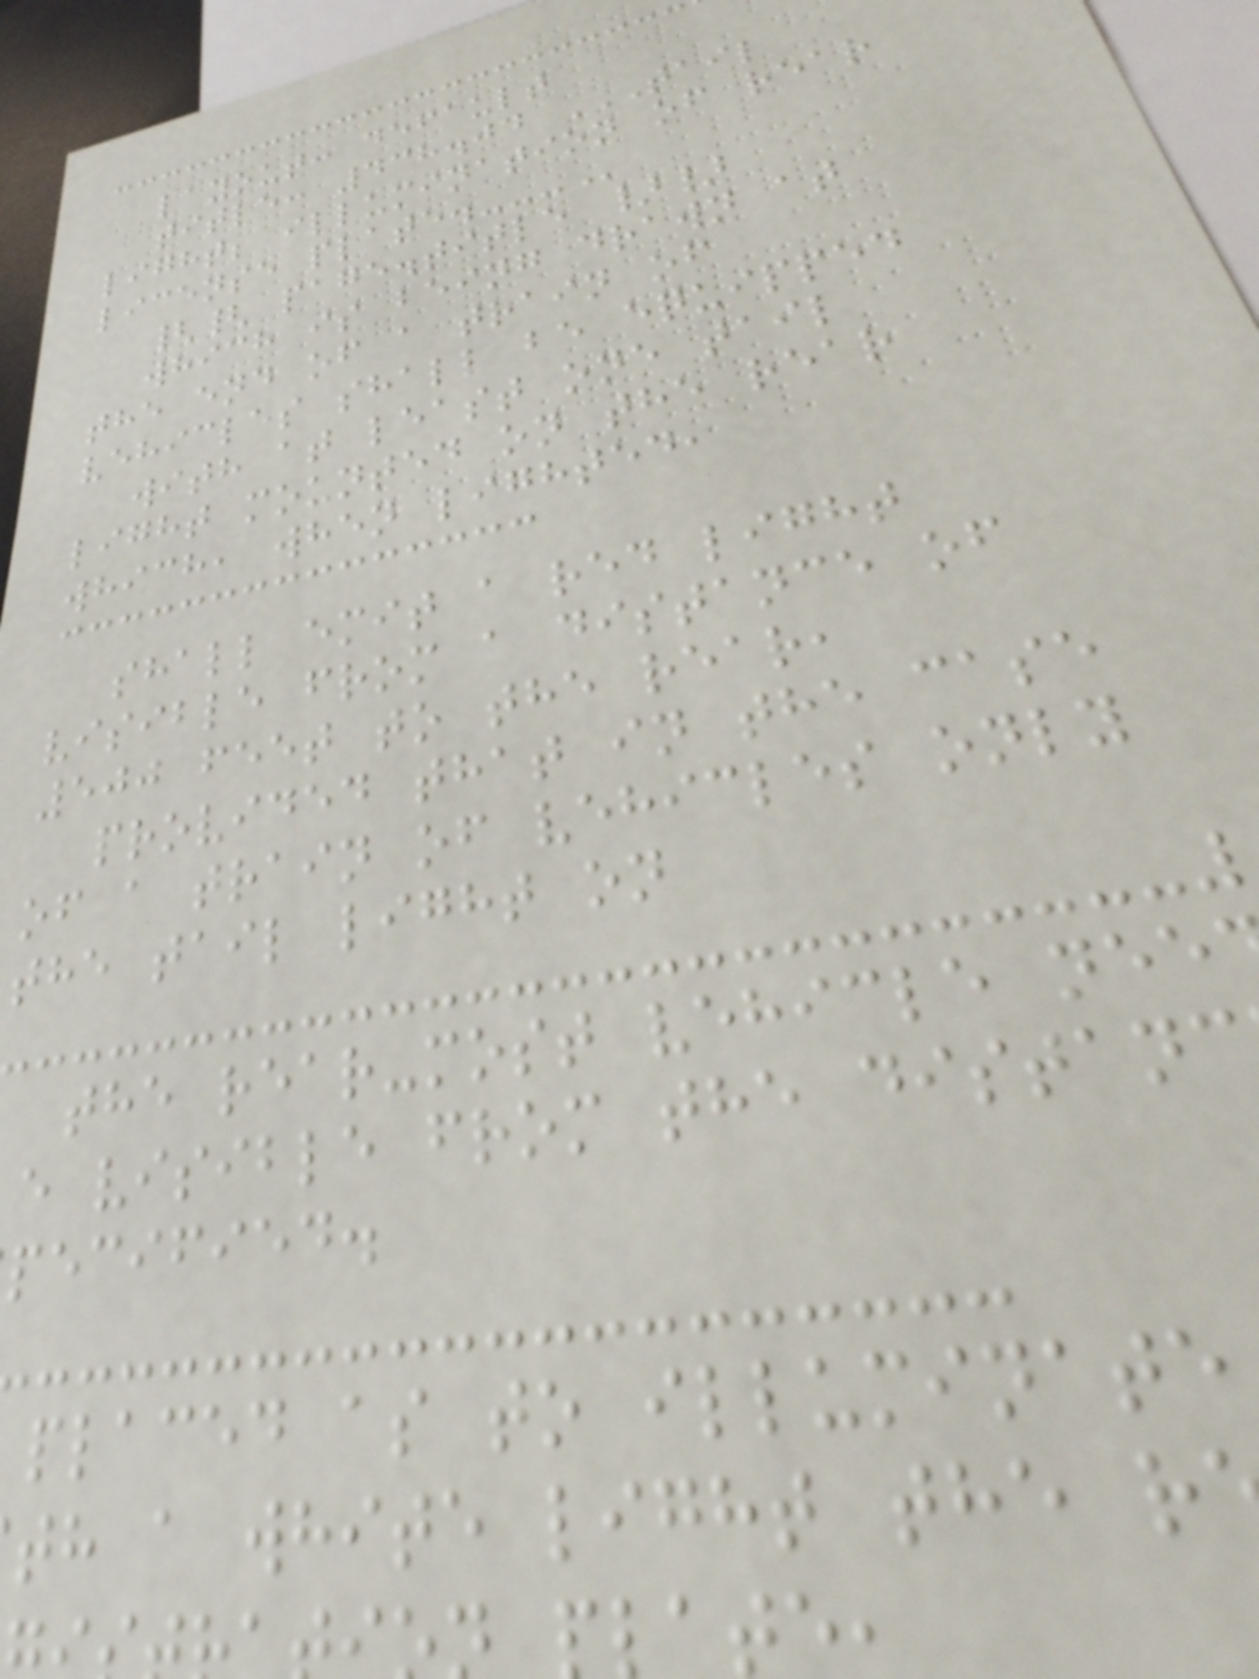layout: default
title: 438.04 TAIL
light; illumination of rear
license
{{ page.title }}
which is being drawn at
the end of a train of
vehicles shall be equipped
with at least one tail
light mounted on the rear
which, when lighted,
shall emit a red light
visible from a distance of
500 feet to the rear,
provided that in the case
of a train of vehicles only
the tail light on
the rear-most vehicle nee
e visible from the distanc
pecified.
placed as to illuminate
th a white light the r
